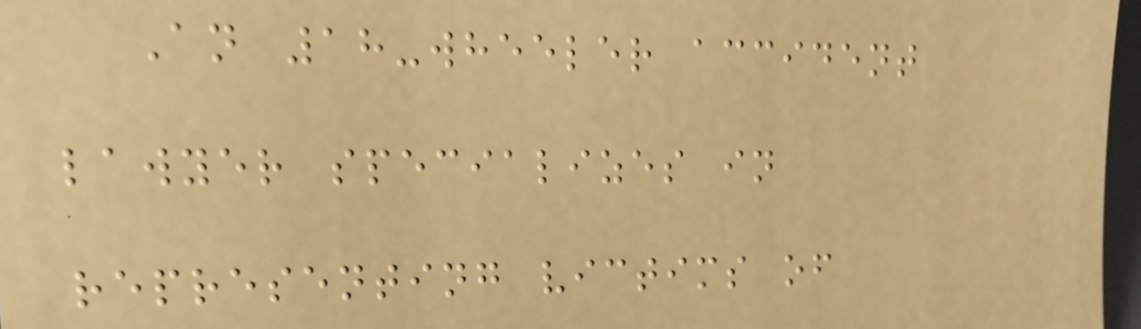An 18-wheeler accident
lawyer specializes in
representing victims of
